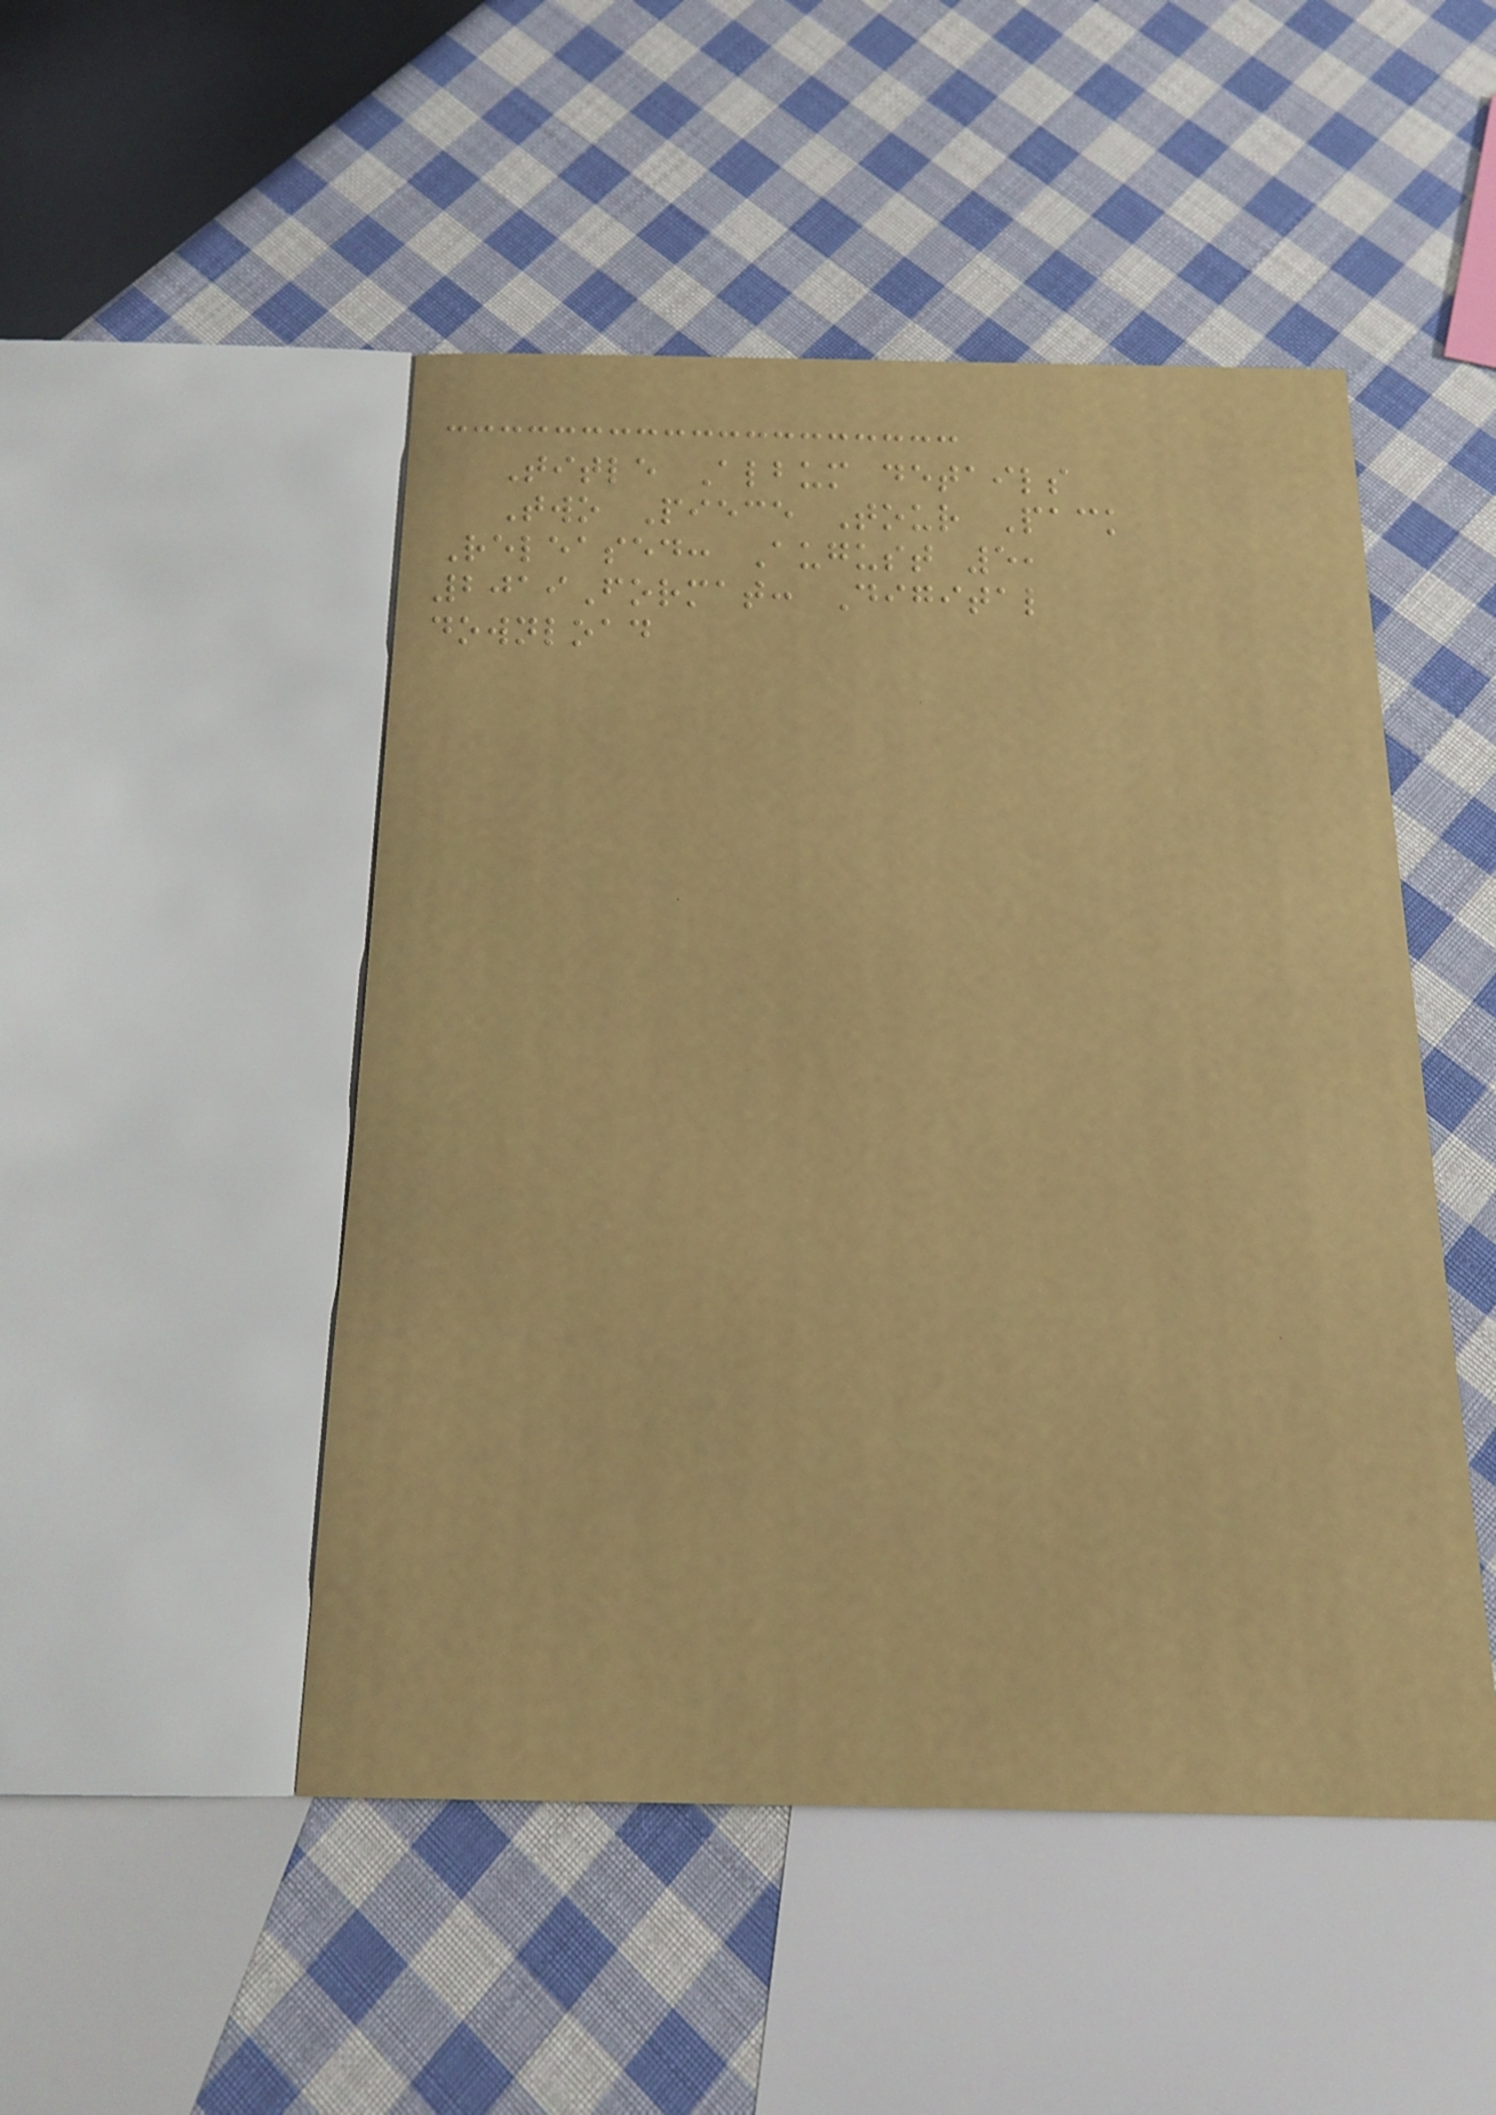Title Album details
Two Piece Tour Pack
Released: August 5,
2019Format: Digital
download
